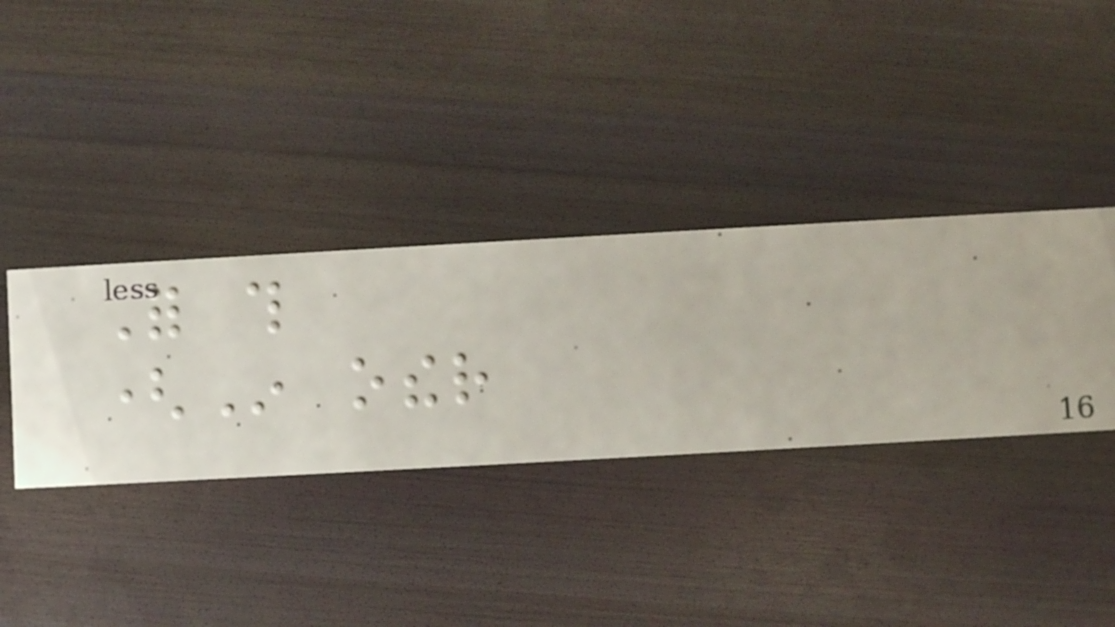For this
(In other
